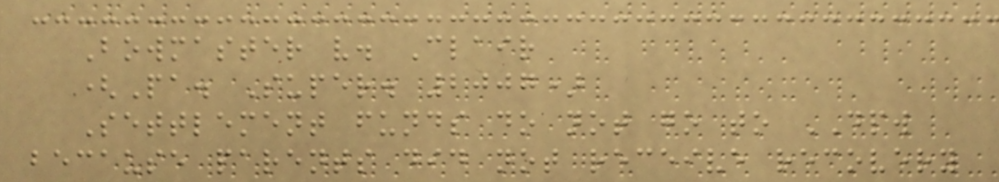Bowmaster v. Clair
(Pa. Super. 2007)
Settlement funds do not go to DPW
because parents did not receive recovery
